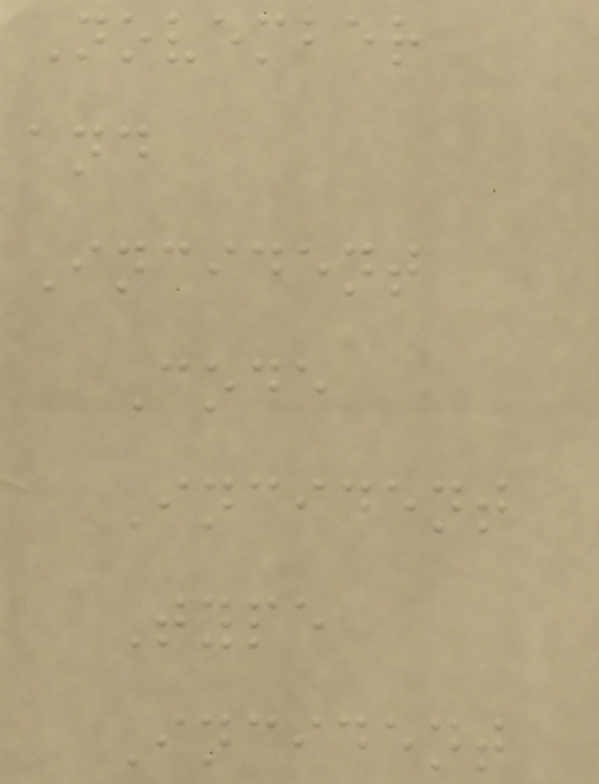November
and
Incident
Code
Incident
Type
Incident
